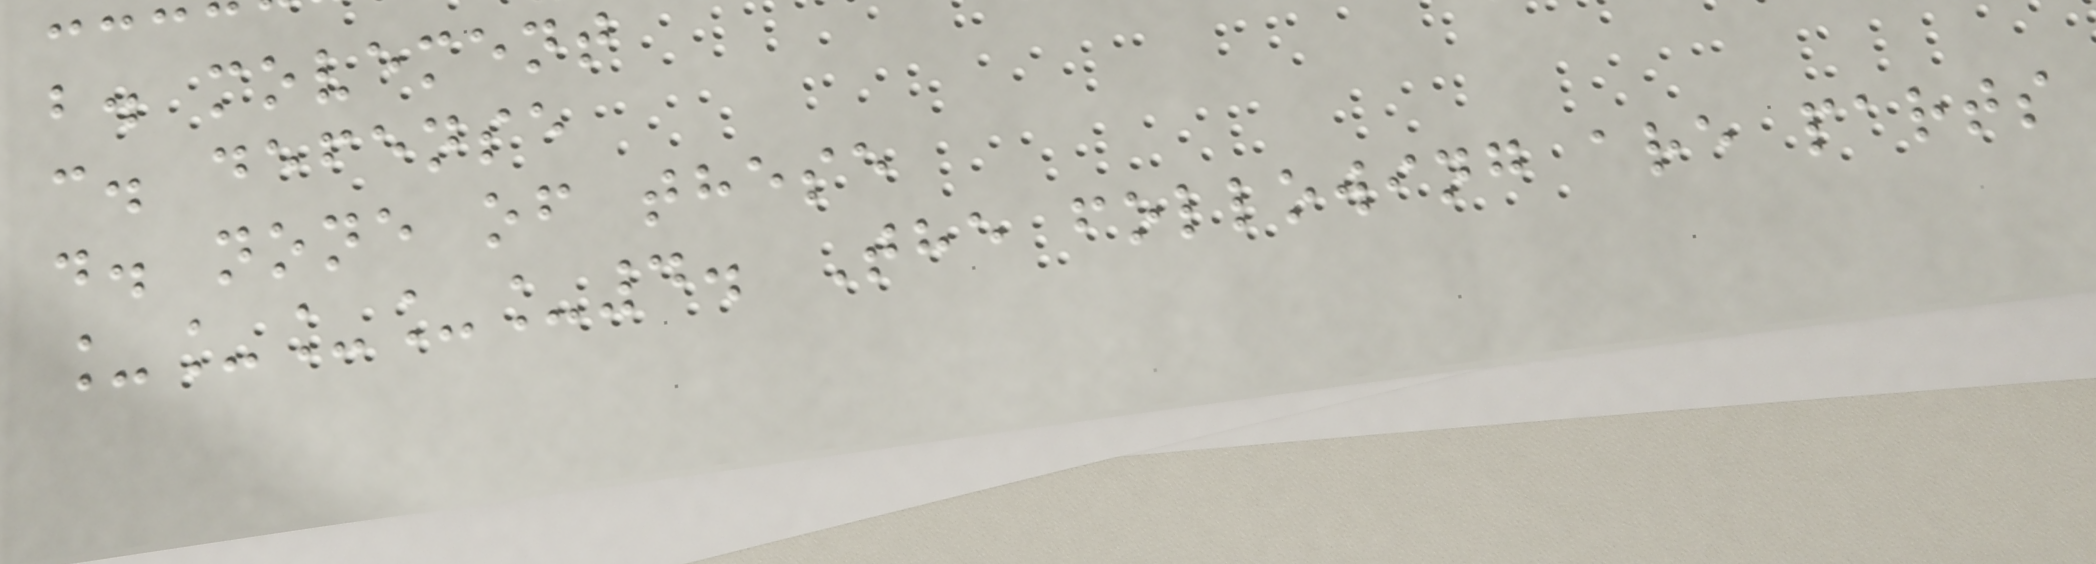b. movement
c. defense
d. none of these
_____4. The following are parts
